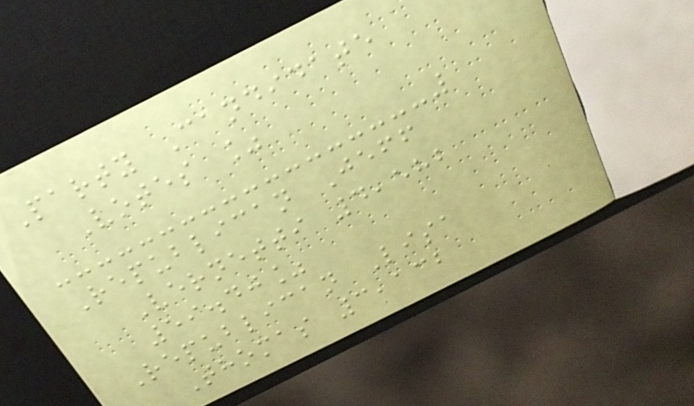Party Candidate
Votes %
Republican Jeff
Vernetti 4,582
59.40%
Republican Lisa
Thomas 3,132
